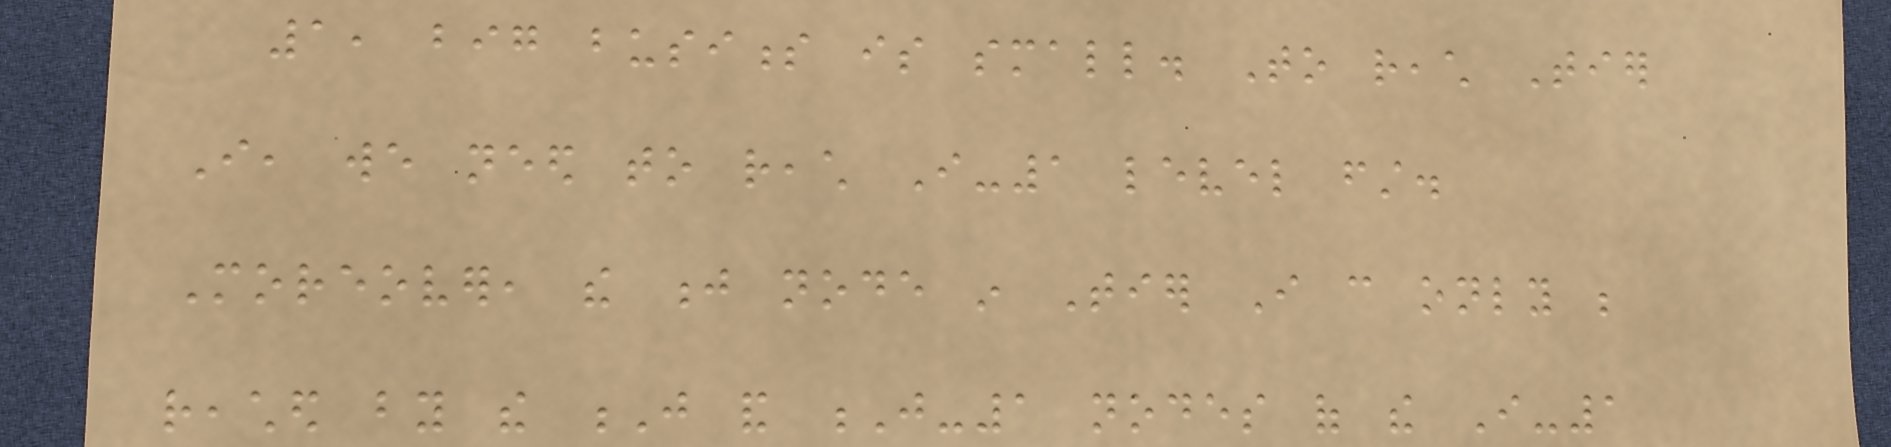1, big business is small. To reach Tier
I, we need to reach I-1 level first.
Moreover, the j node in Tier I can only be
reached by the J and J-1 nodes of the I-1
